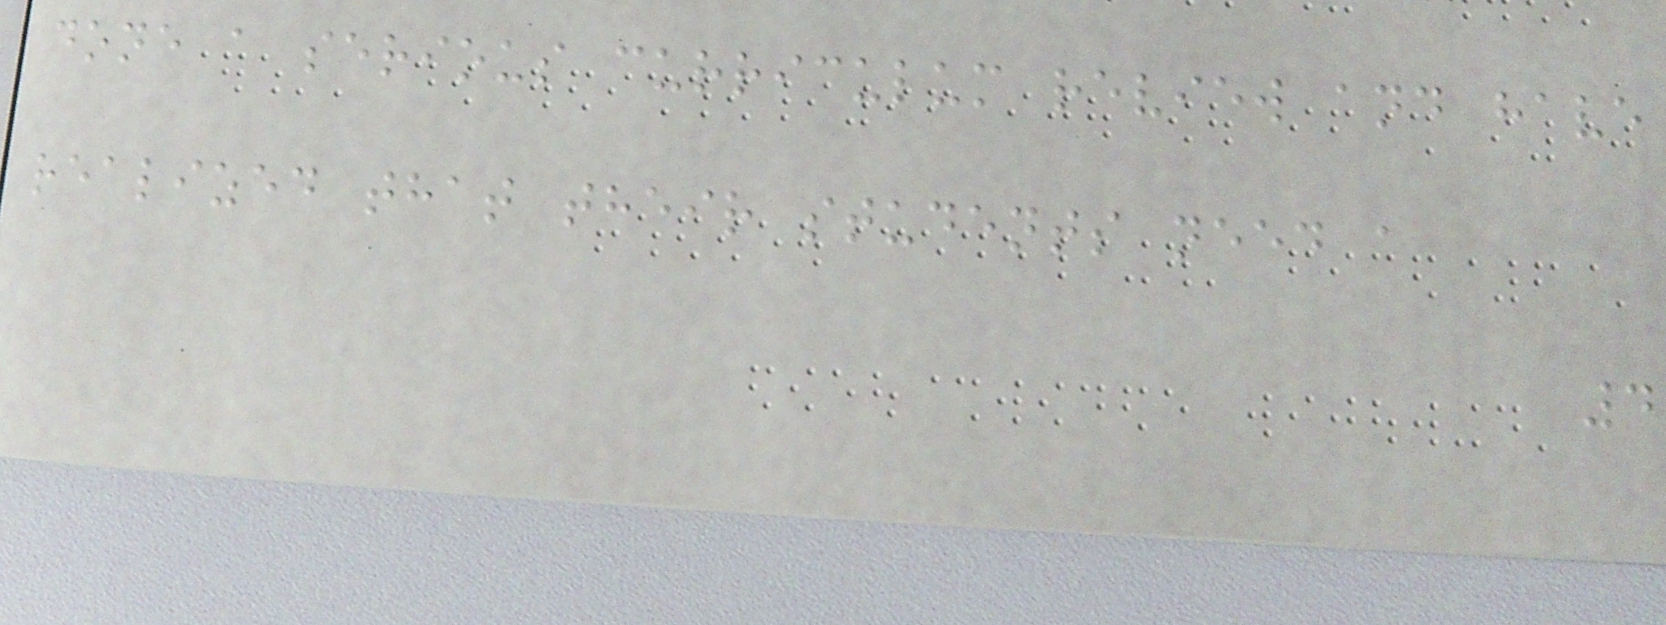done a serious curriculum review and have
realized that their students need a
4
